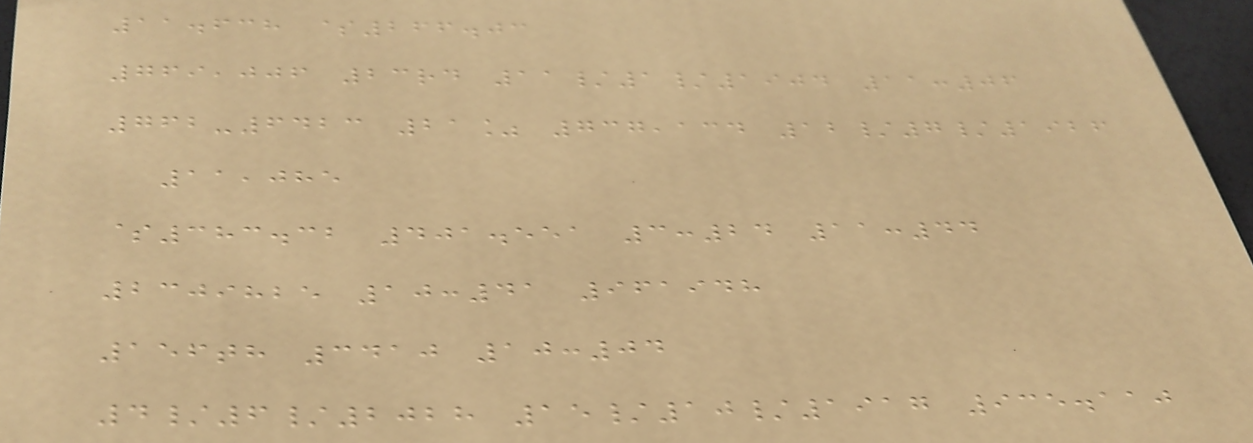11.638 $266.03
769,006 23rd 11/1/1904 11:06
762-6423 21% 737,134 12/7/1926
11,085
$383.32 401.551 3:24 11:44
2309825 10:41 961948
156th 3410 10:04
4/6/2028 15/10/1917 935.110
